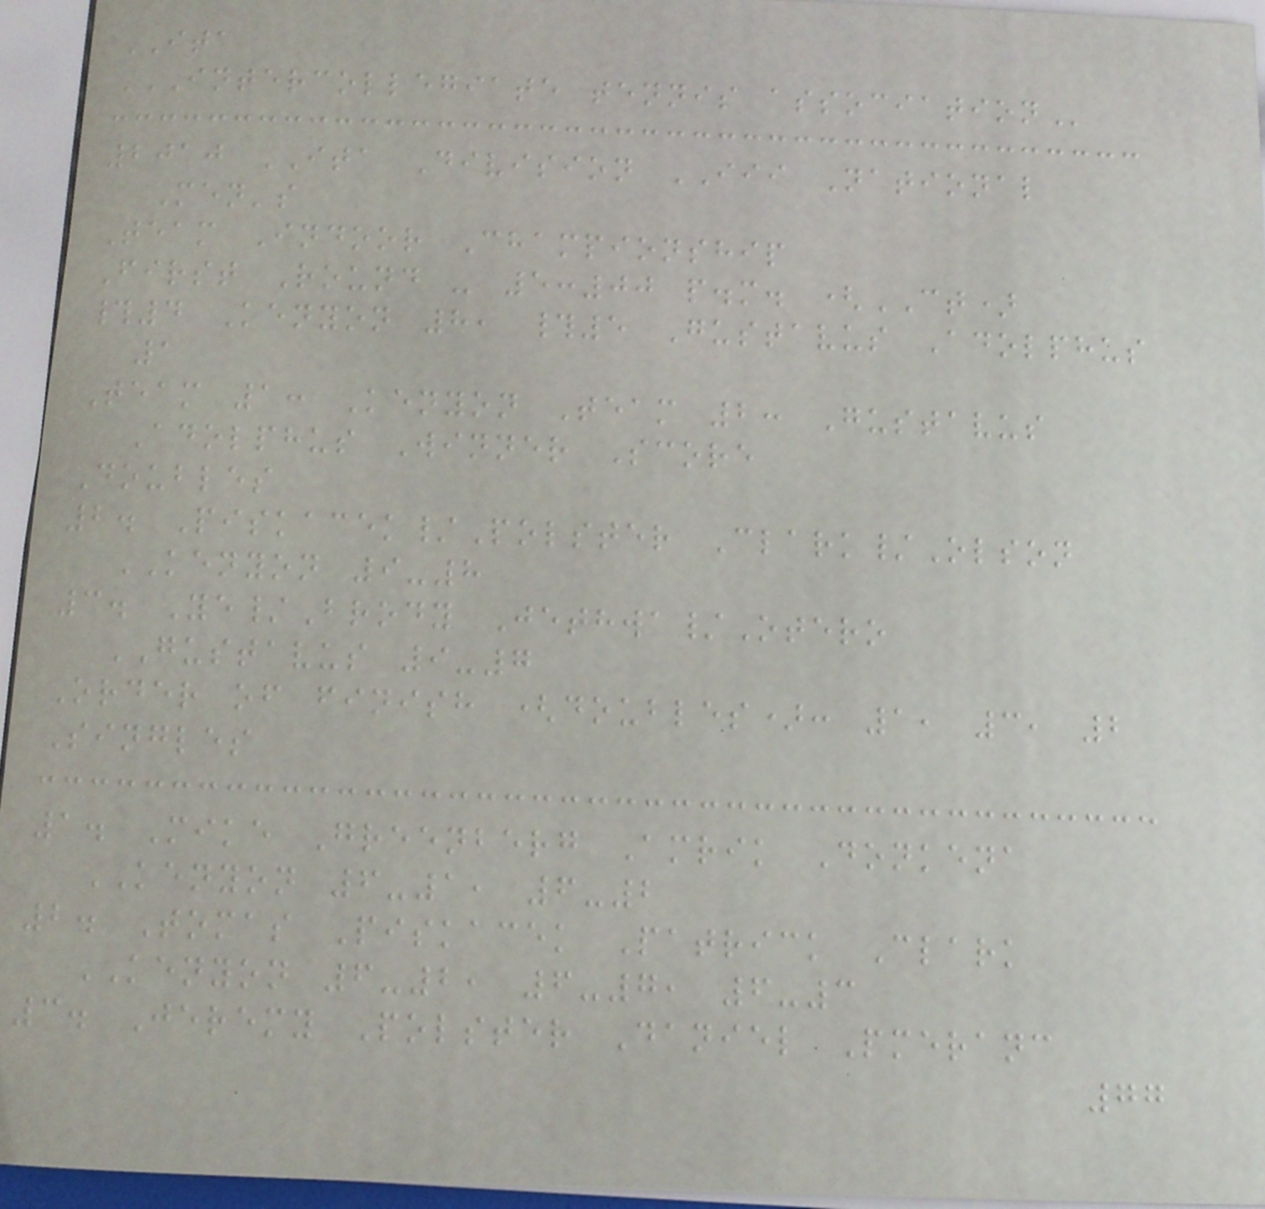ITA
INTERCOLLEGIATE TENNIS ASSOCIATION
2010 ITA Division III National
Men's
Team Indoor Championship
First Round - 5:00 p.m. (CT)
#4 Kenyon 8, #5 Gustavus Adolphus
1
Team 1: Kenyon Team 2: Gustavus
Adolphus Winner Score
Doubles
2. Piskacek/Polster Clark/Olson
KENYON 9-8
3. Ye/Brody Jethwa/Otero
GUSTAVUS 9-7
Order of finish (doubles): 1, 3, 2
Singles
1. Mike Greenberg Amrik Donkena
KENYON 6-1, 6-2
2. Tomas Piskacek Patrick Clark
KENYON 6-2, 6-7, 6-3
3. Jeremy Polster Daniel Pmeranc
77
